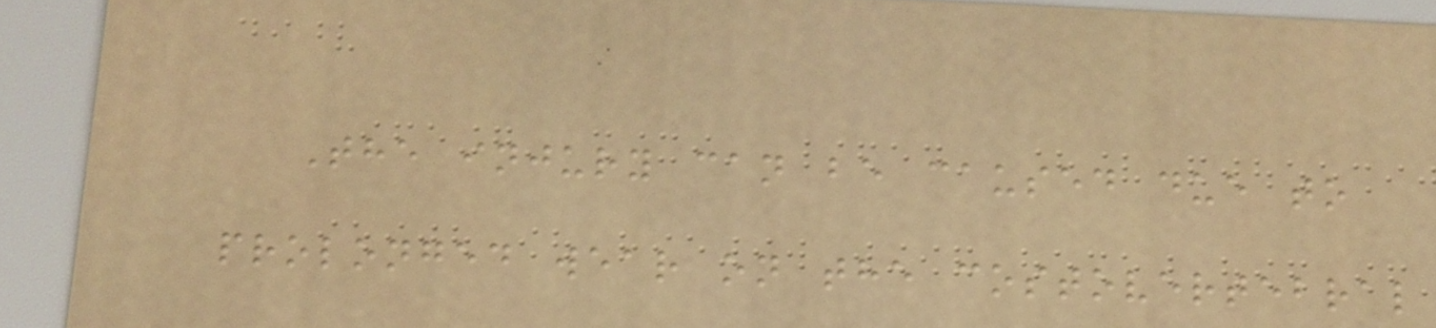The injury can be caused due to
prolonged wear on the costovertebral
